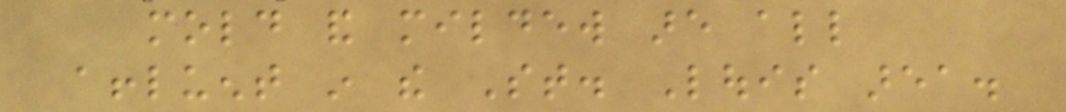mold and mildew are all
affluent in the St. Louis area.
